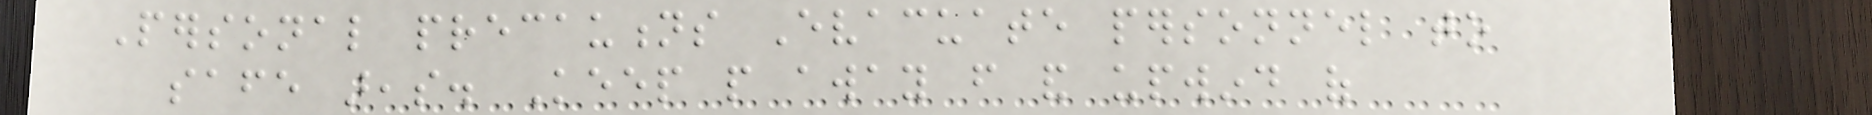Personal precautions Evacuate personnel to
safe areas. Keep people away from and upwind of
